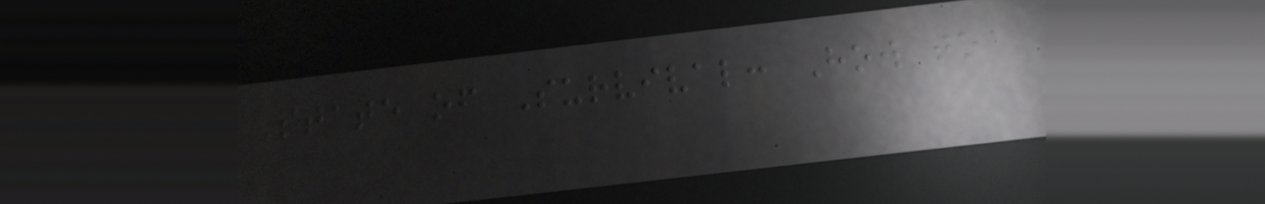State of Survival: How to
